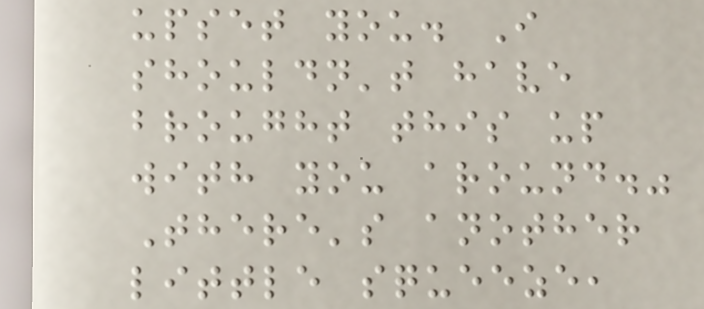upset you. I
shouldn't have
brought this up
with you around."
There's another
little squeeze,
